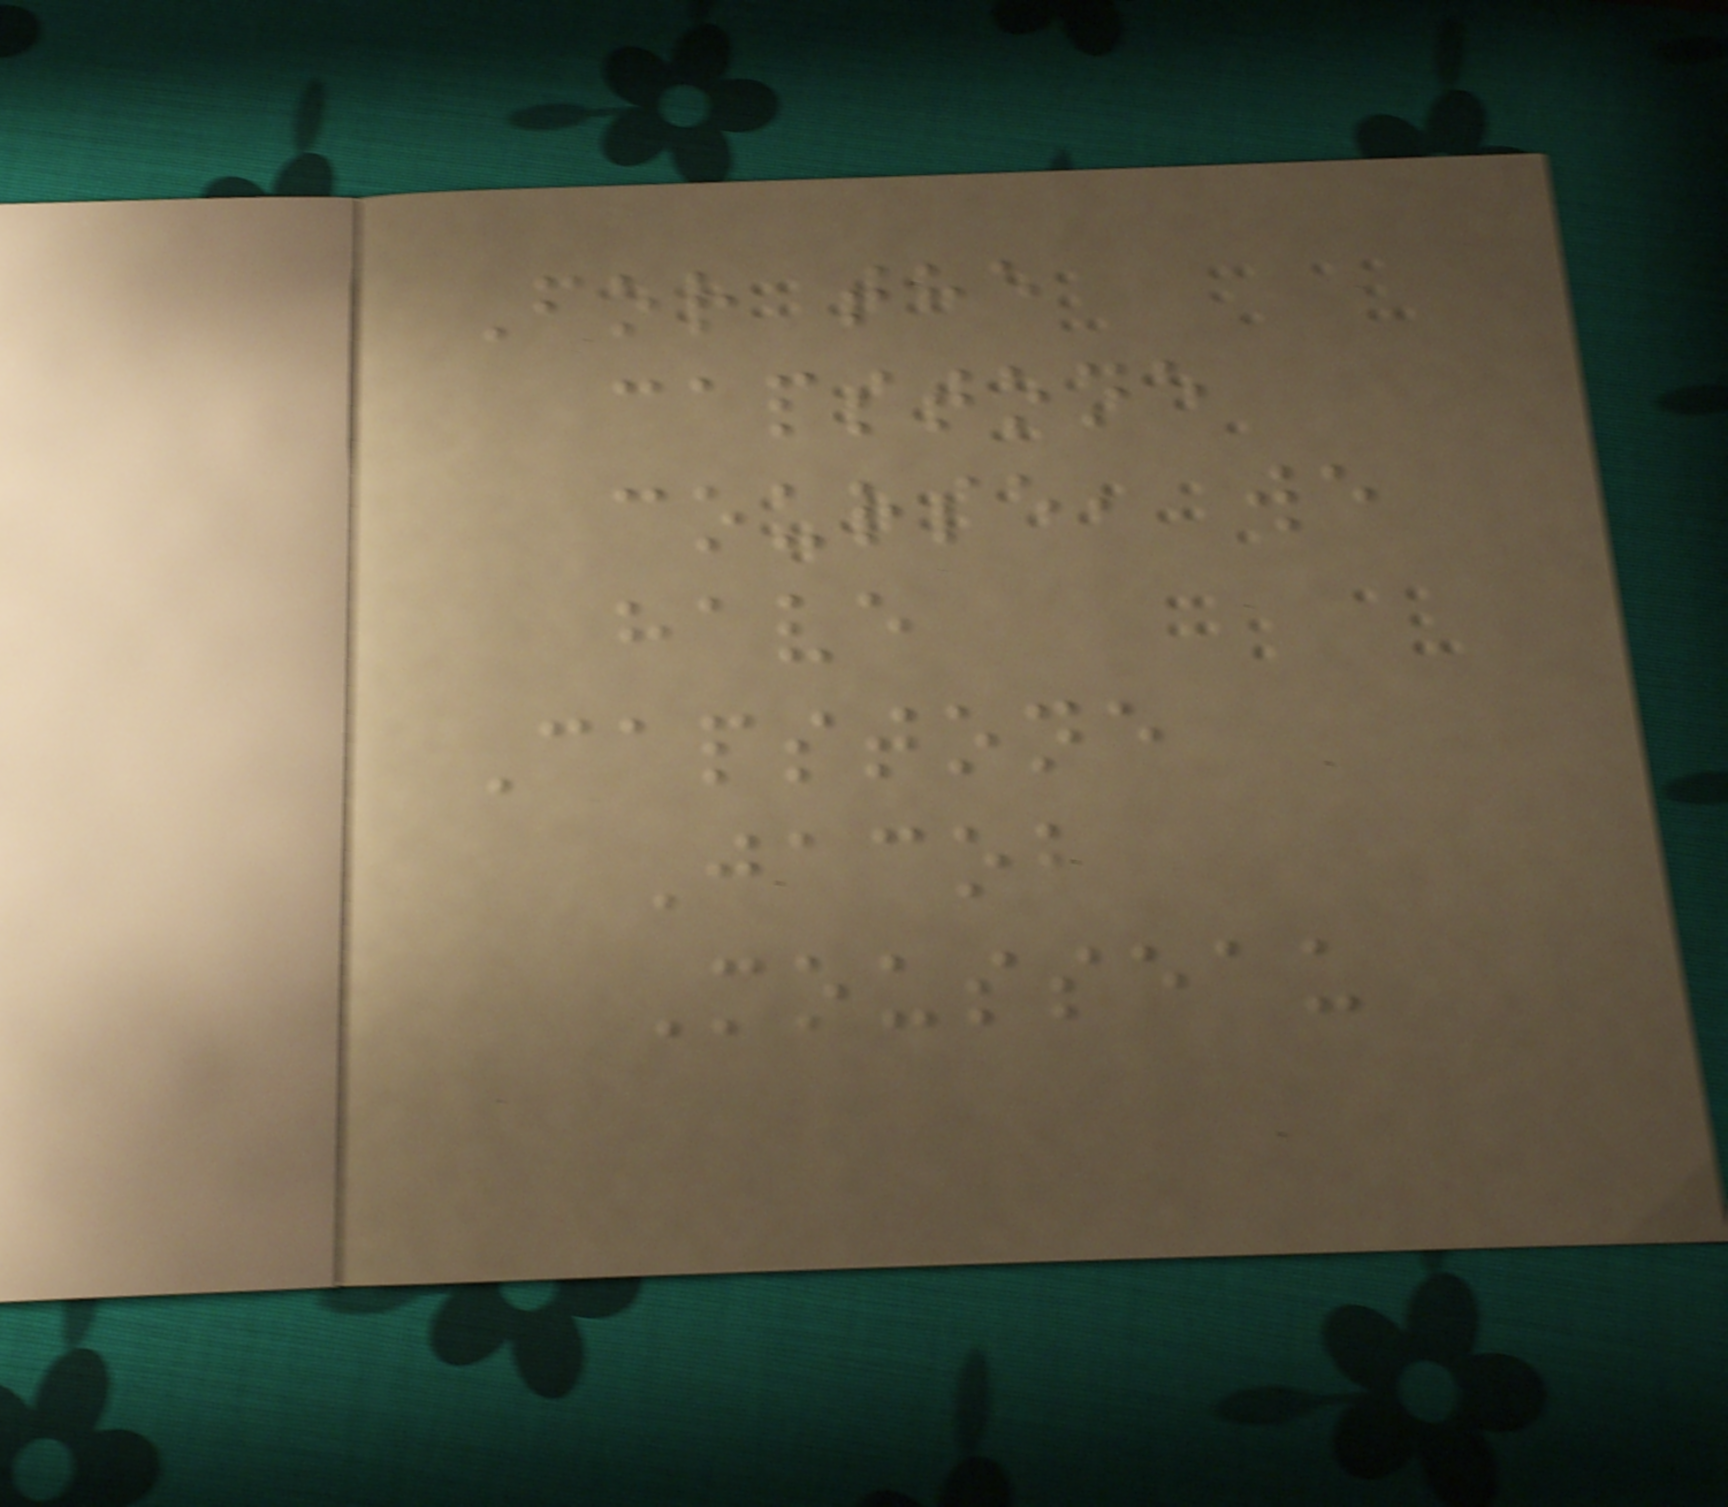For the
capstone
course, we
have
Capstone
Jacob
Mousseau
